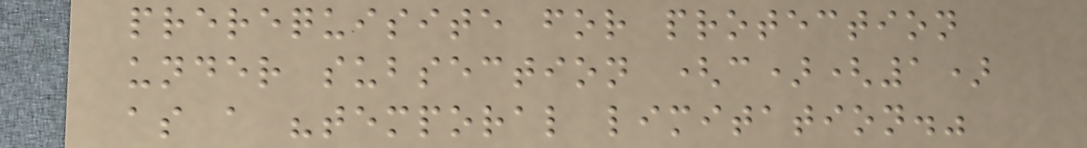prerequisite for protection
under subsection (c)(1)
as a "temporal limitation."
